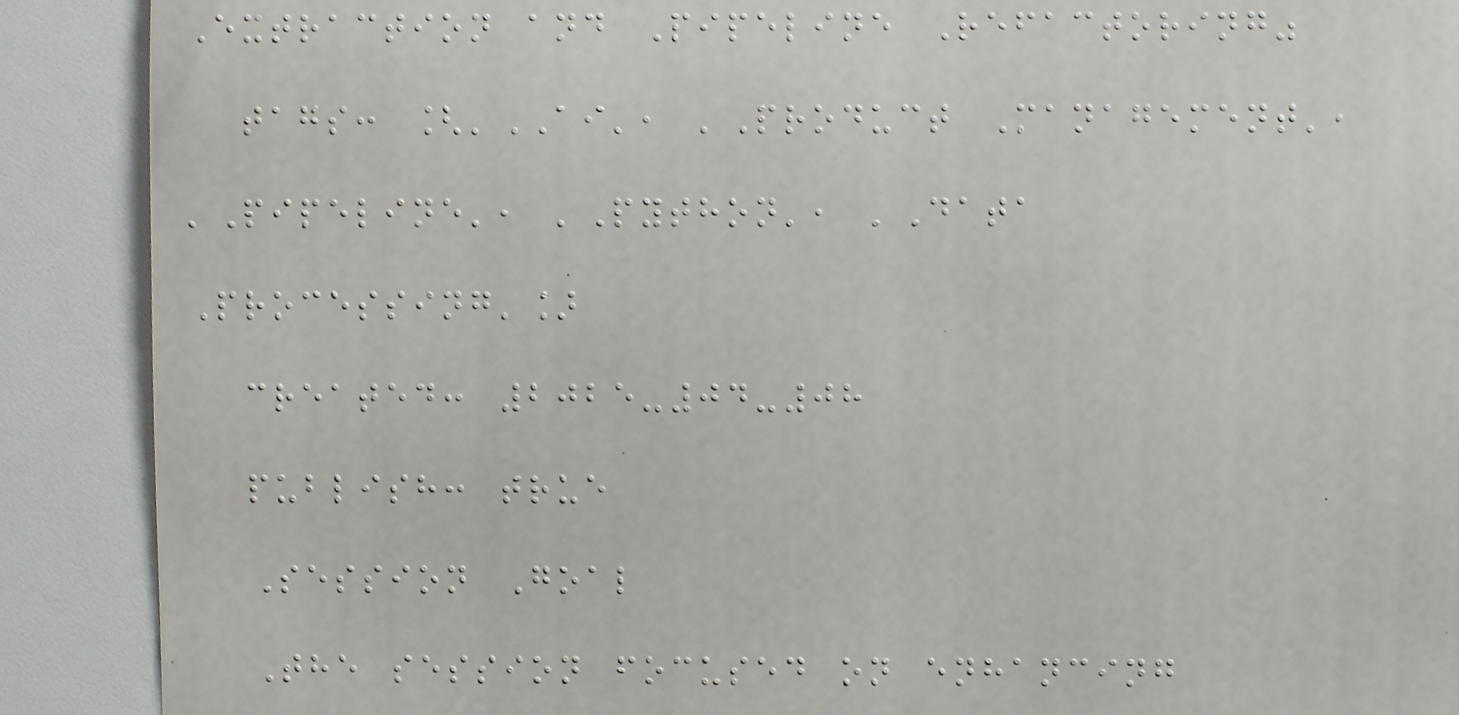Extraction and Pipeline Refactoring"
tags: ['AI', 'Product Management',
'Pipeline', 'Python', 'Data
Processing']
created: 2025-04-08
publish: true
Session Goal
The session focused on enhancing
